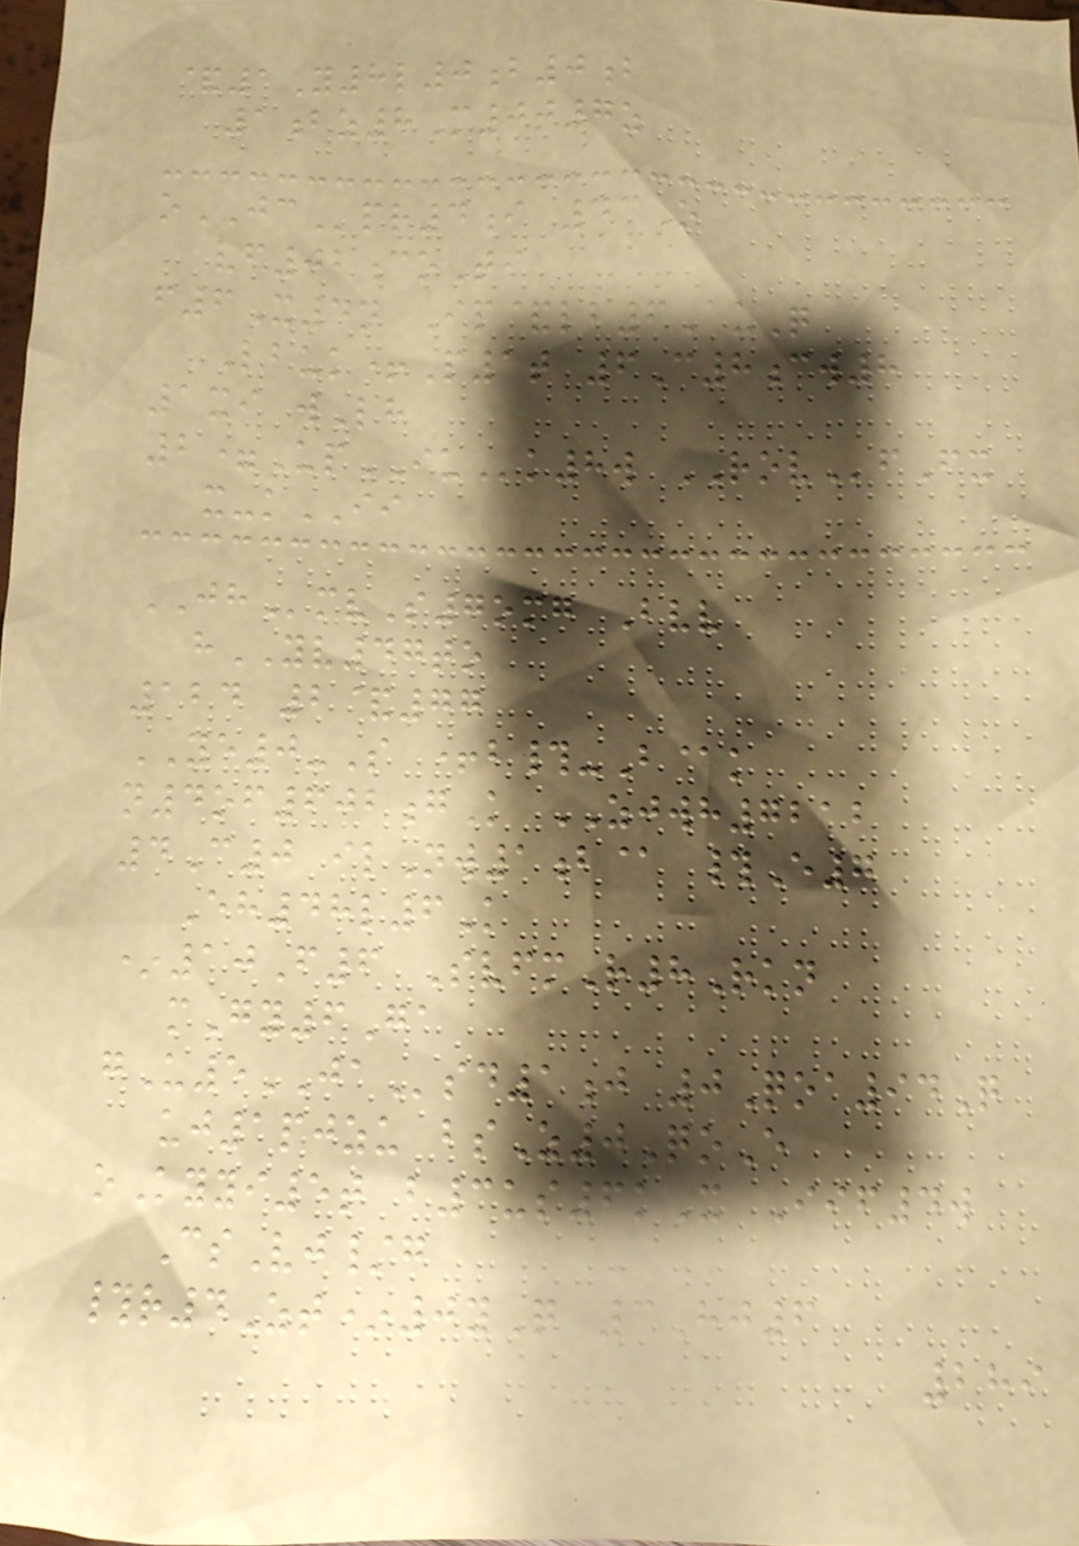&1Y8l0b0b
1bz8M0t7z
oJCpr4i 43O
vf02coTi
f6X4n Ip&lb6AuQ
Lbuk+P1t 6C8cw8
1xi wLh
2=UpIUk8w ROVfFx
x-kII
JHmvS7omg Bvv
hYV47to
124 2&77
YE0-S +b#-B@k
n4of602gK ZJWH7212
4C0 ilNw1b@ #E7
Eh48l6K
*10F6 SvfmR8Rkn
mGy6Ga
gU5JAsd1j 0Qoa94Q
uj1pjzu bsZ0QoE
oKyyi5t b3us6kX Iif4w
CsVj/g
#r4Zt*0yQ 3Hj6
289
